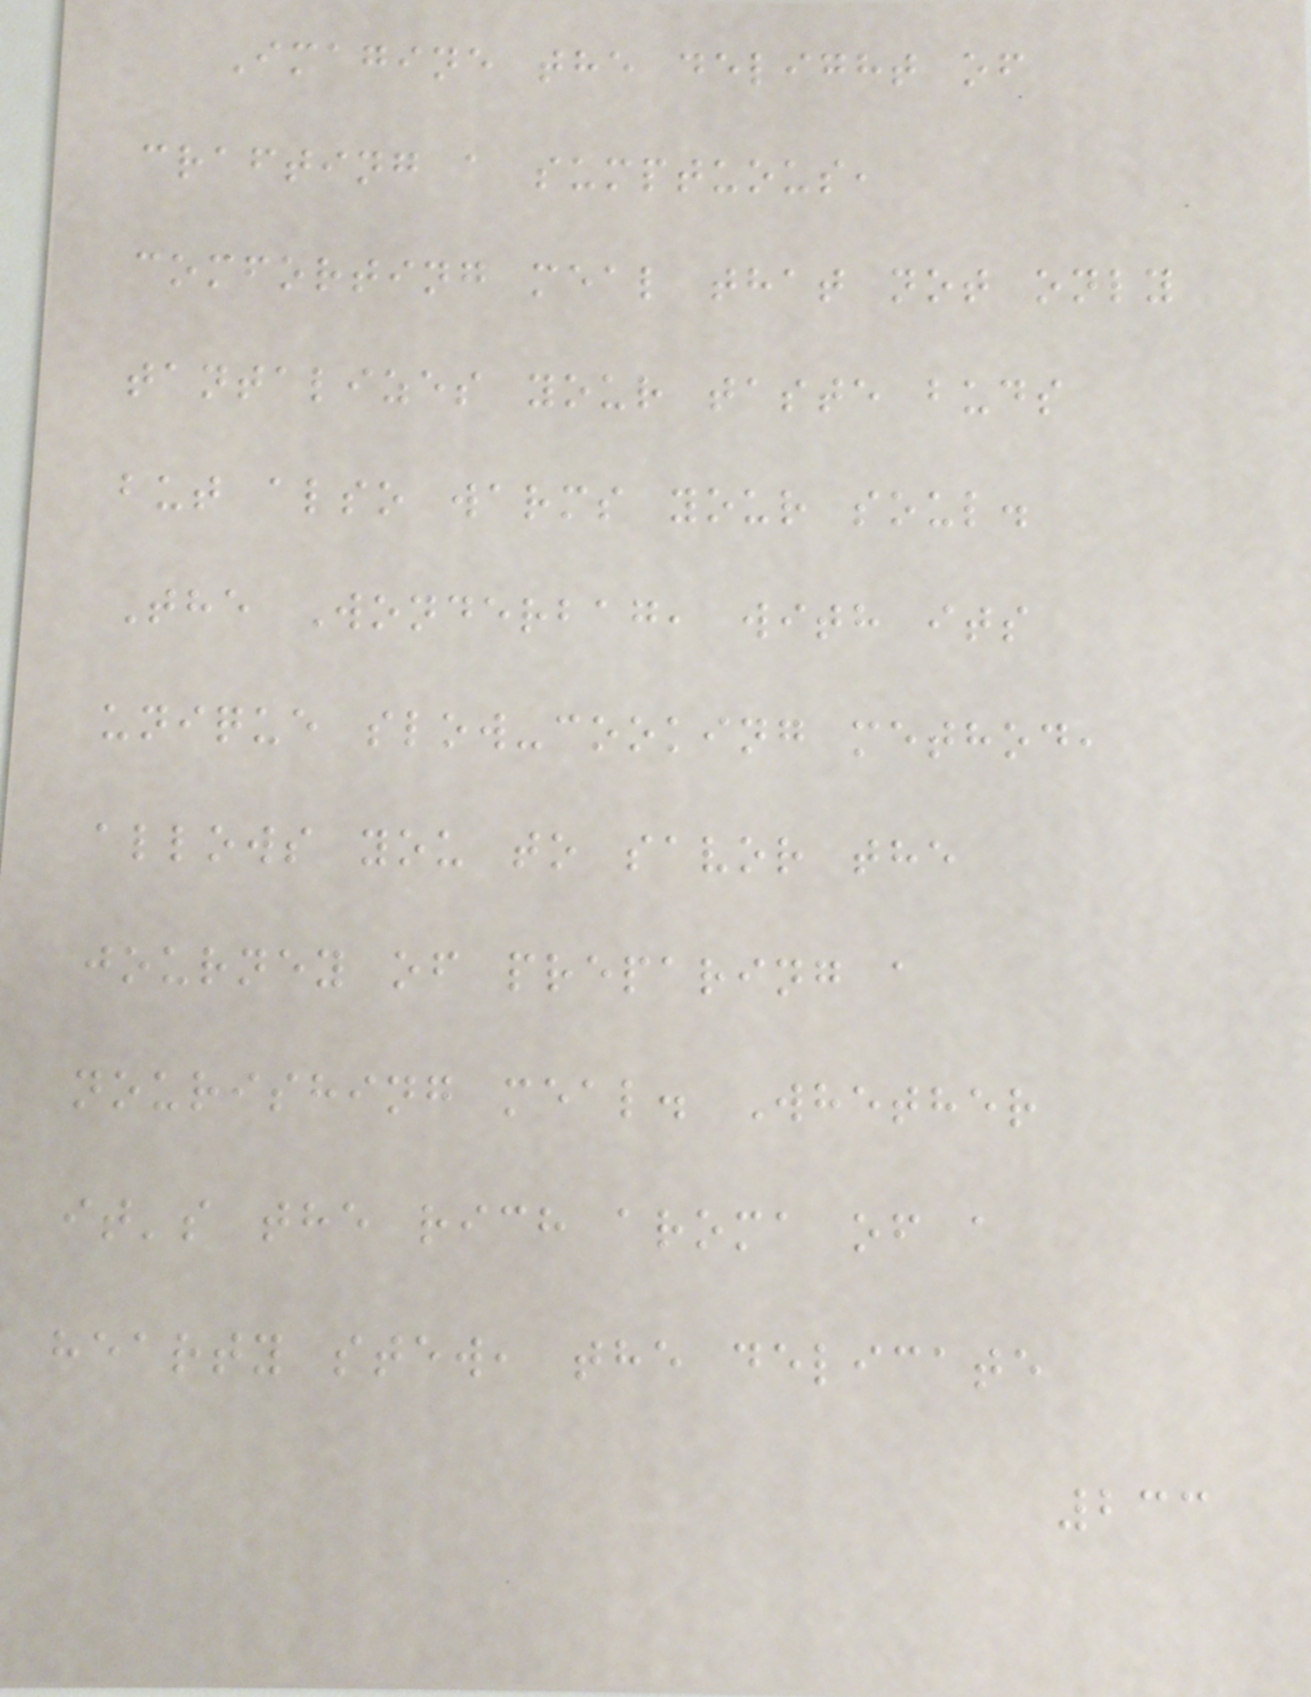Imagine the delight of
crafting a sumptuous,
comforting meal that not only
tantalizes your taste buds
but also warms your soul.
The Wonderbag, with its
unique slow-cooking method,
allows you to savor the
journey of preparing a
nourishing meal. Whether
it's the rich aroma of a
hearty stew, the delicate
233
